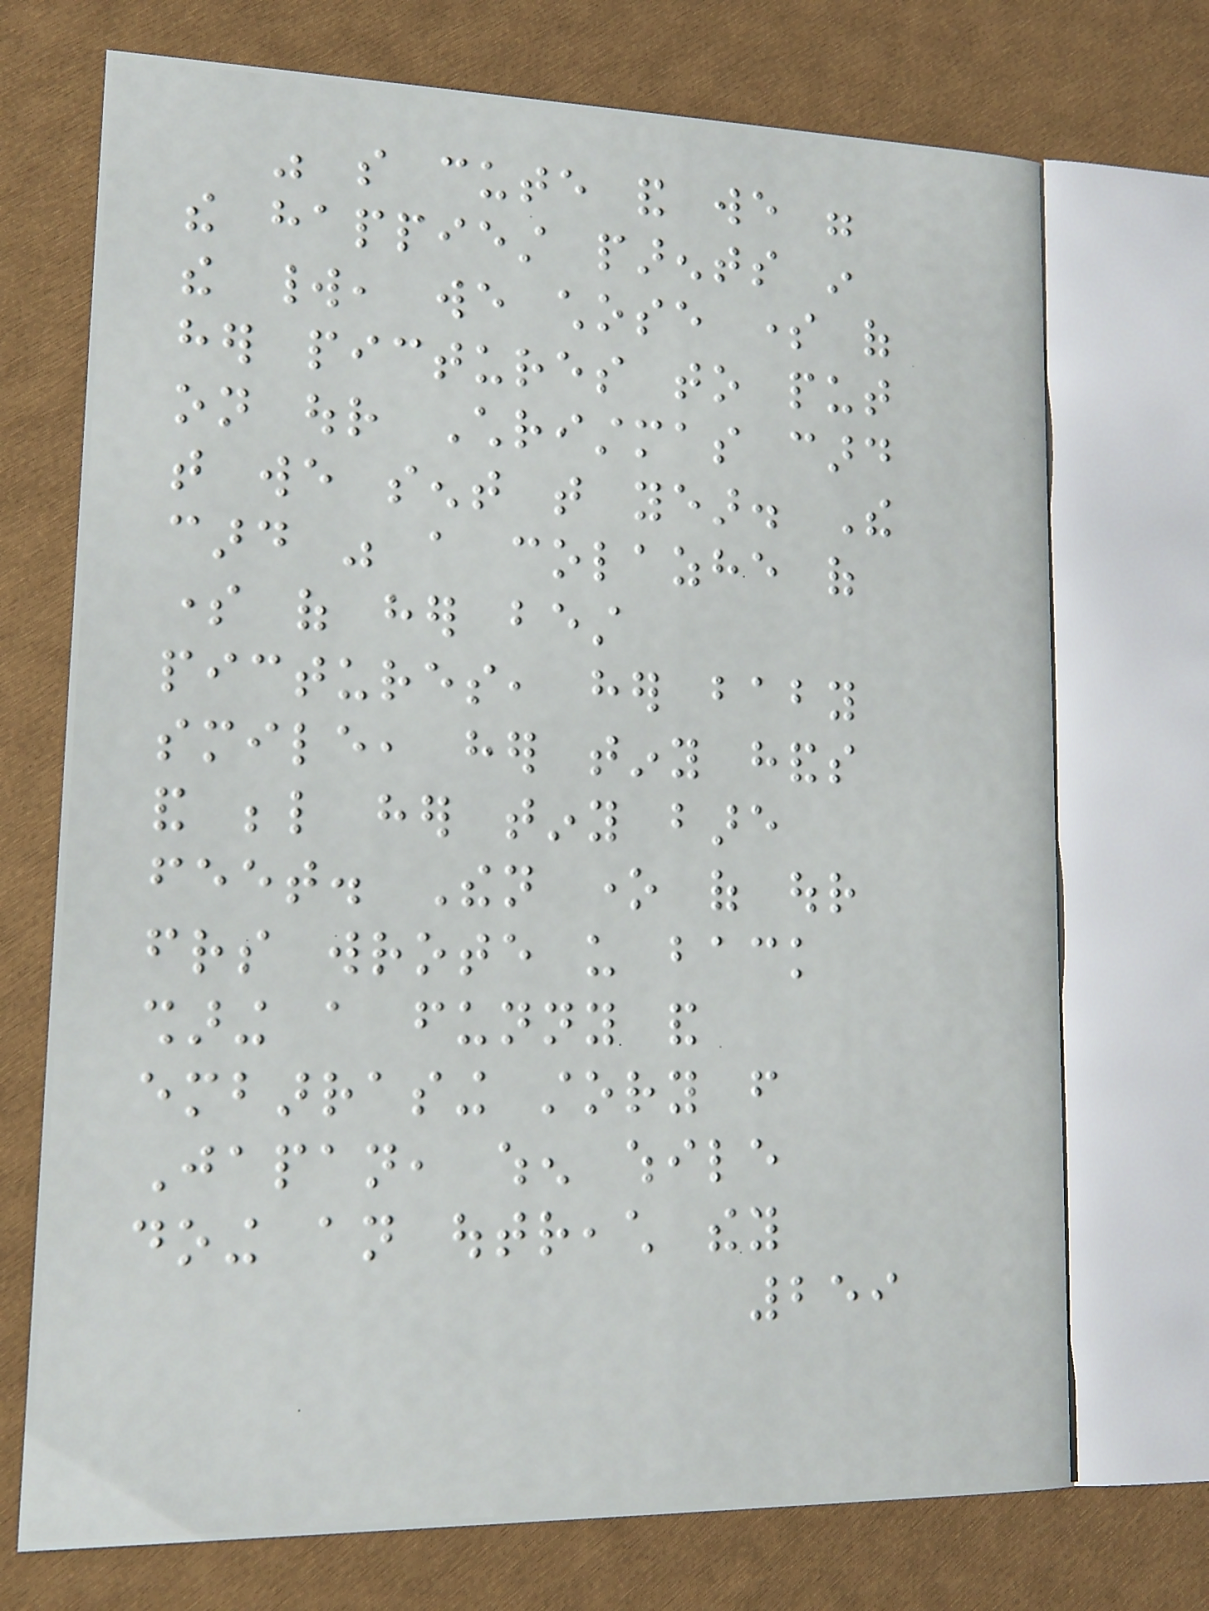was so cute and we were
the happiest parents in
the world, we chose some of
her pictures to put
on our Christmas card
that we sent that year. The
card was a colazhe of
some of her best
pictures, her baby
smile, her tiny hands
and below her tiny bare
feet. Then one of our
friends wrote us back
sharing a funny and
embarrasing story from
Japan, when while
doing an outreach they
259
